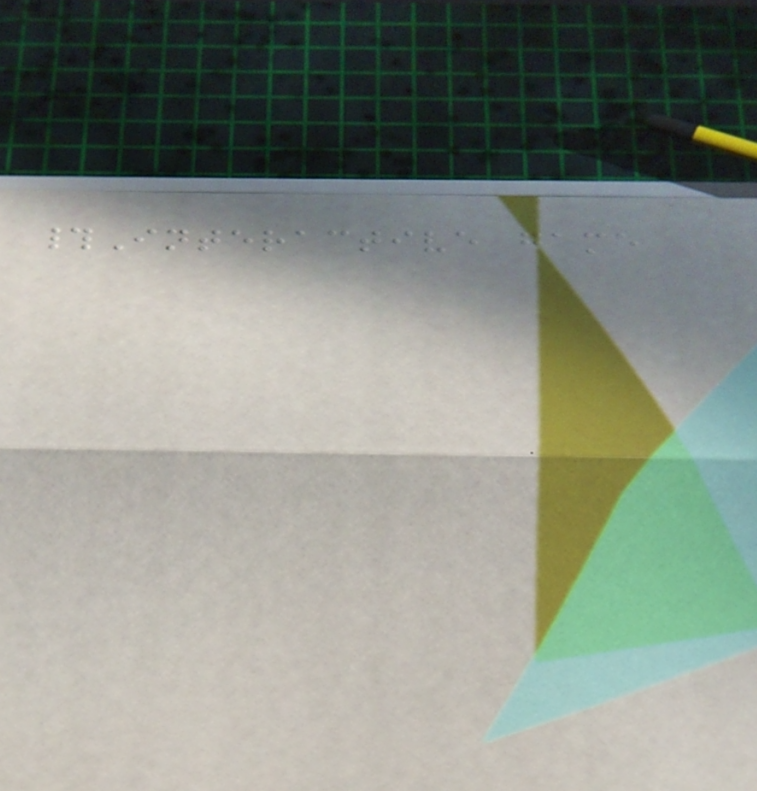#Interactive game
